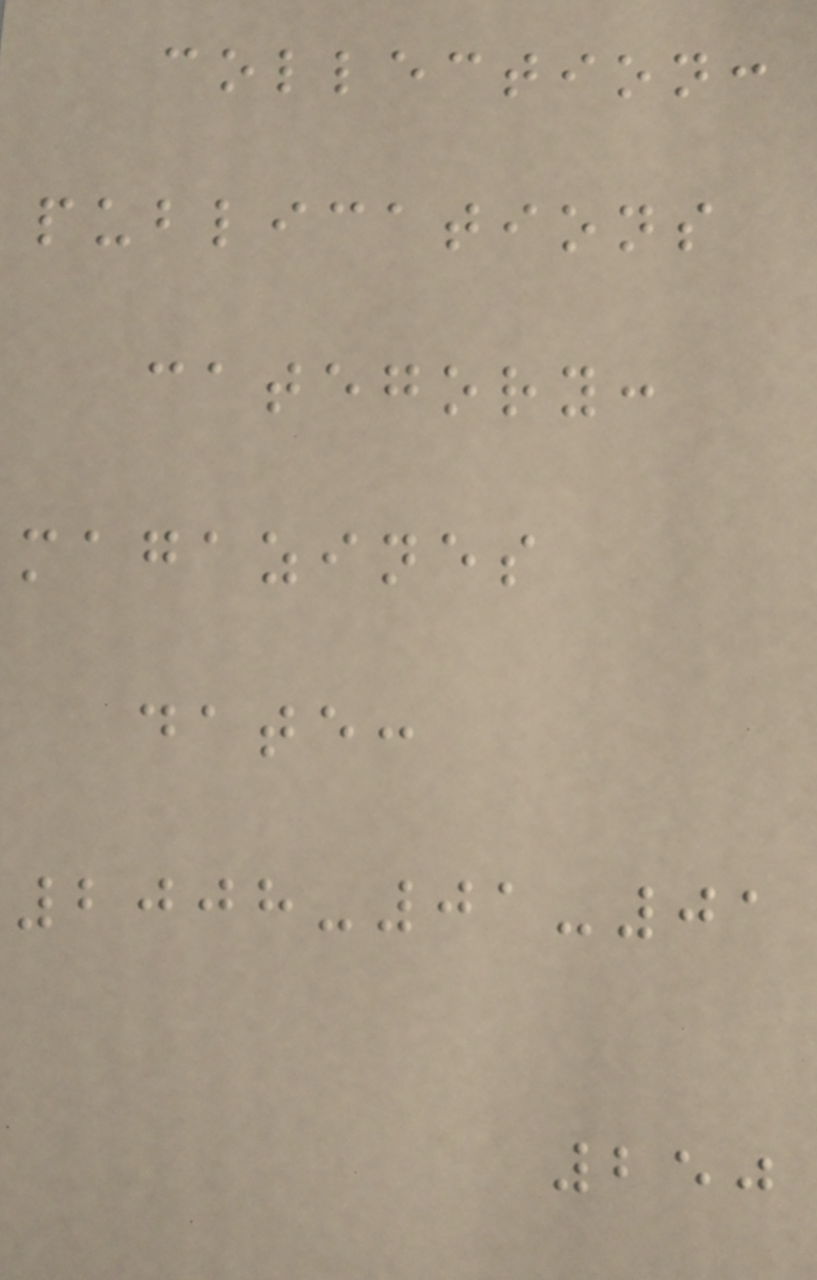collection:
publications
category:
magazines
date:
2008-01-01
250
